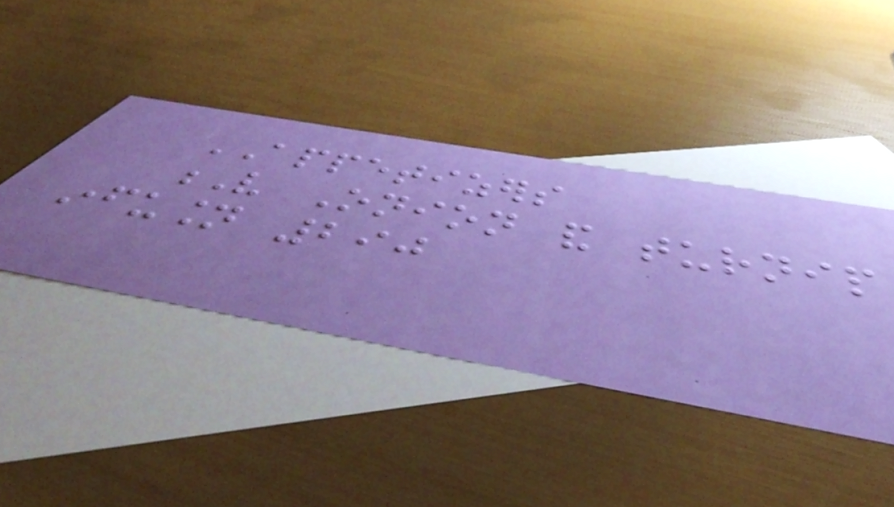APPETIZERS
V Onion and turnip
infusion 290
